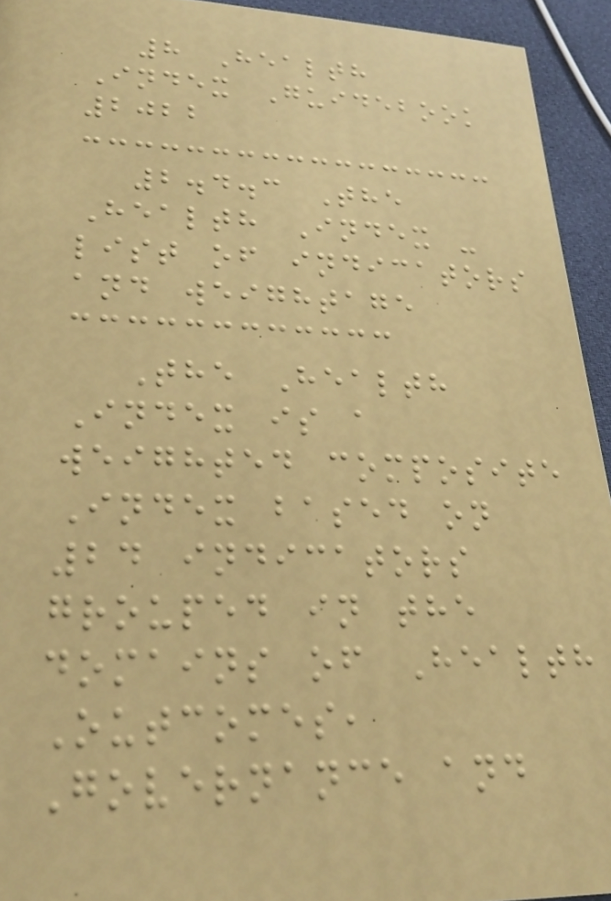8 Health
Index Guidebook
2022
2.4.3 The
Health Index -
list of indicators
and weightage
The Health
Index is a
weighted composite
Index based on
24 indicators
grouped in the
domains of Health
Outcomes,
Governance and
